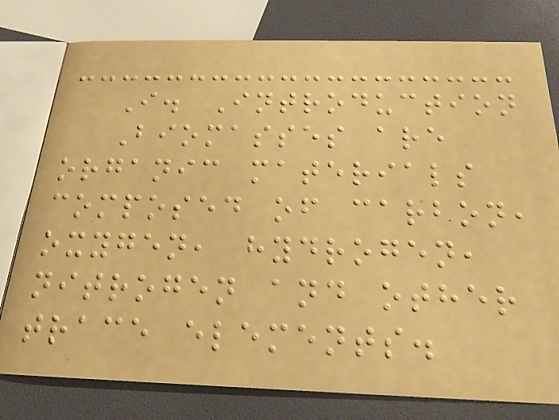I. Introduction
Biomasses are
organic materials
composed of carbon,
oxygen, hydrogen,
nitrogen and other
trace elements.
